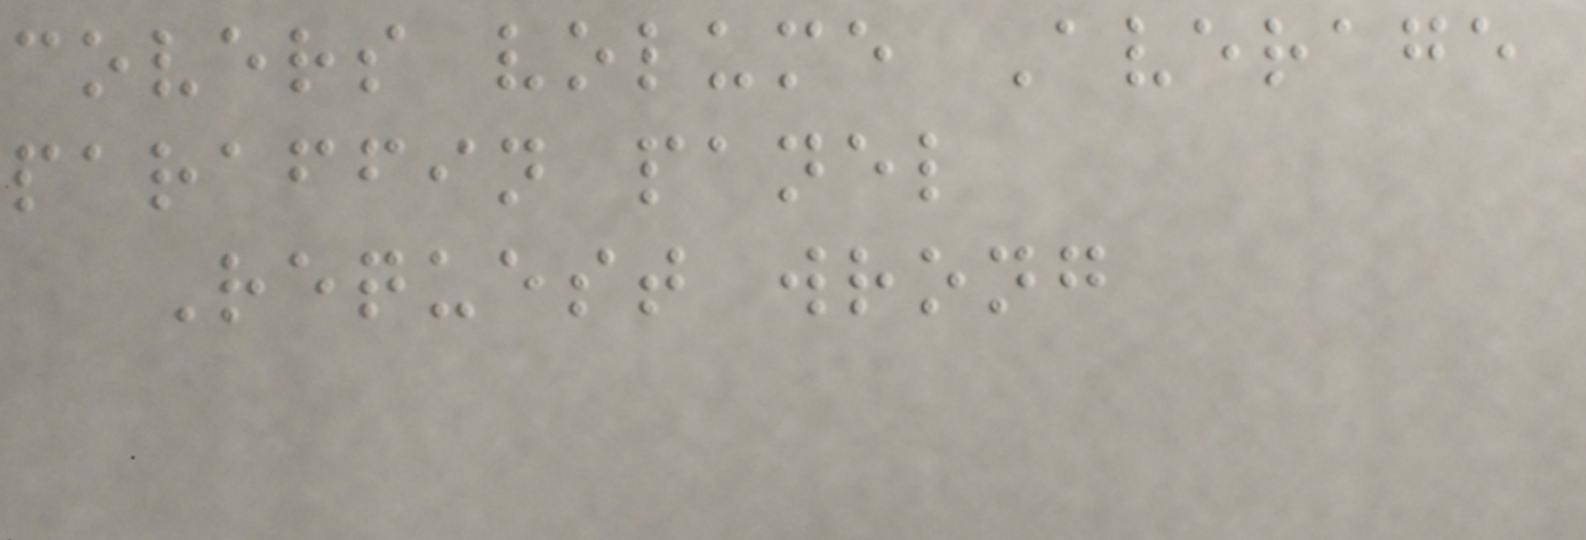covers volume Average
paraffin panel
Request wrong
